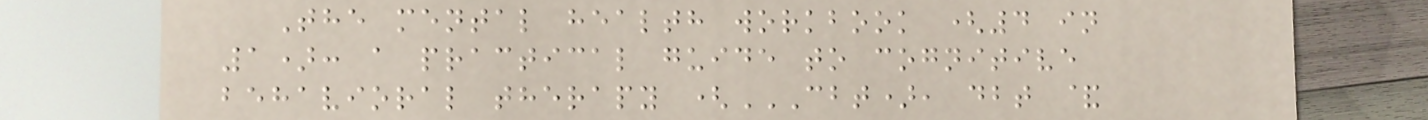The mental health workbook (4 in
1): a practical guide to cognitive
behavioral therapy (CBT), DBT &
